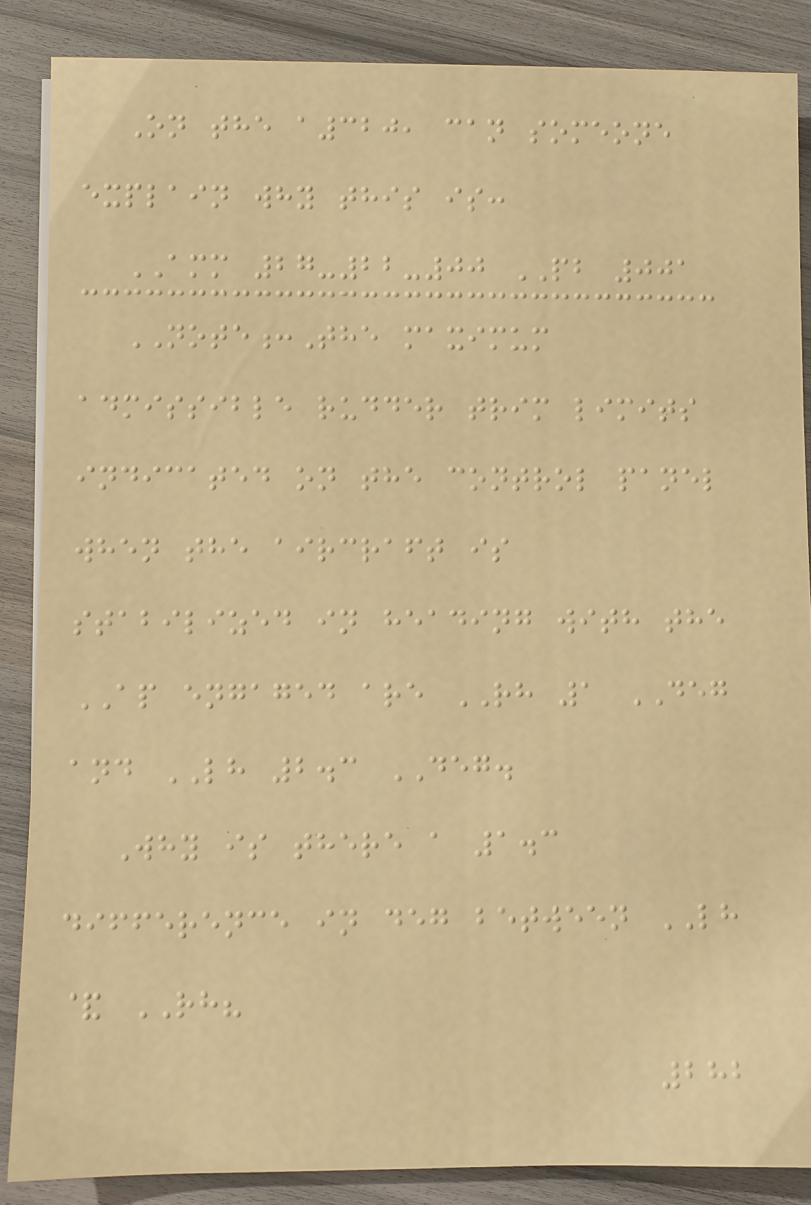On the a320, can someone
explain why this is:
AMM 27-22-00 PB 001
NOTE:The maximum
admissible rudder trim limits
indicated on the control panel
when the aircraft is
stabilized in heading with the
AP engaged are RH 1 DEG
and LH 2.3 DEG.
Why is there a 1.3
difference in deg between LH
& RH?
282
